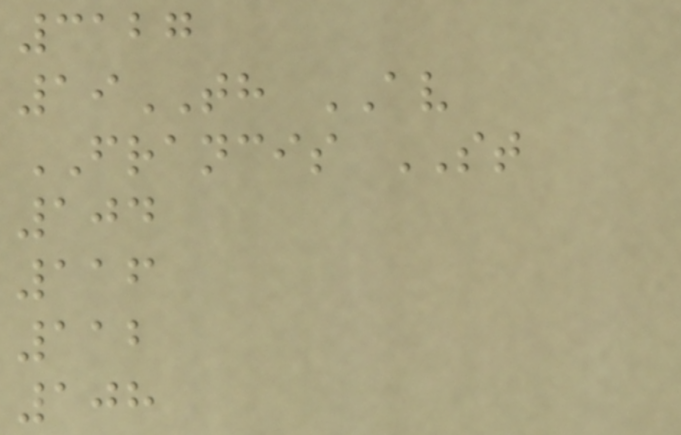3127
19TH AV
FRANCIS ST
104
116
112
108
